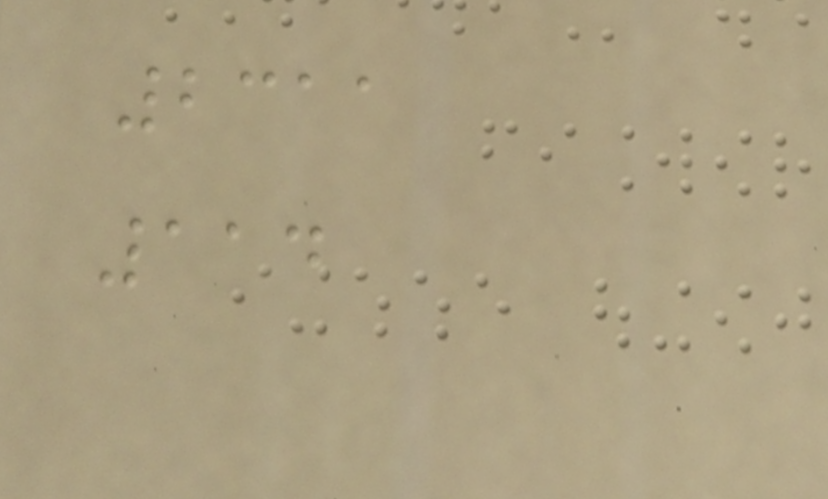2311
114
